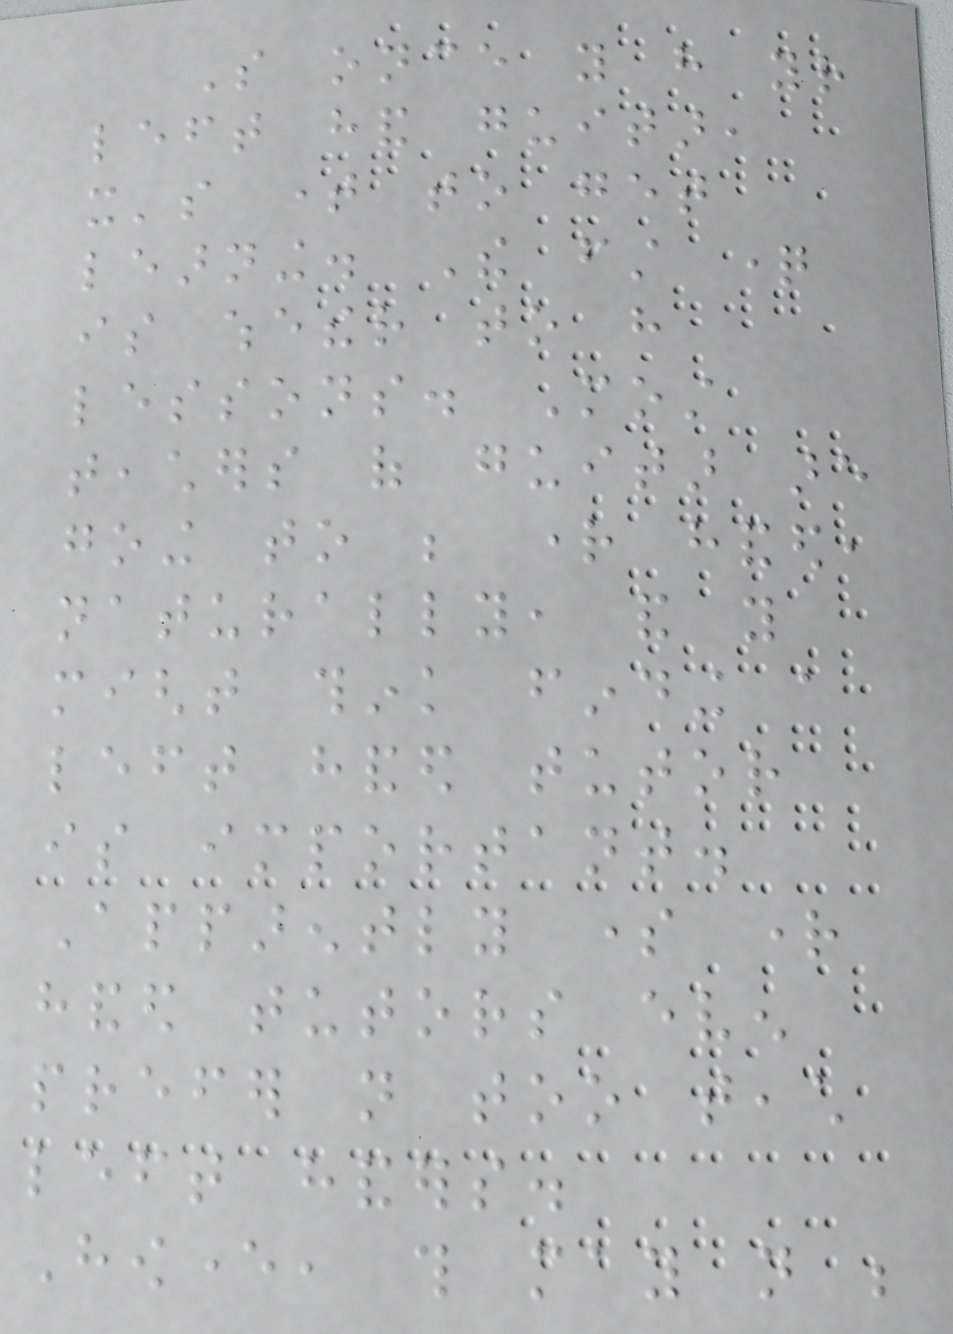So once you have your
left hand guitar,
it's time to get
learning. The first question
is whether to have
lessons. Most
teachers of guitar are
going to be right handed,
naturally, and you
might think finding a
left handed tutor
is important.
Apparently some right
handed tutors even
prefer not too teach
left handers.
However, this may not be
